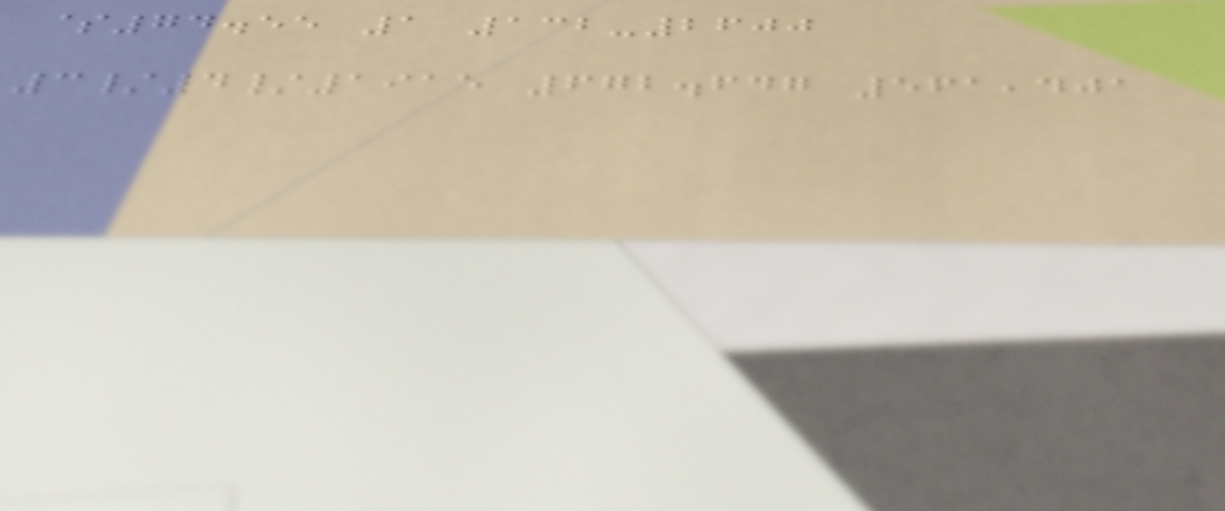$74.55 1 132-2600
3/4/1915 672.647 561,401
